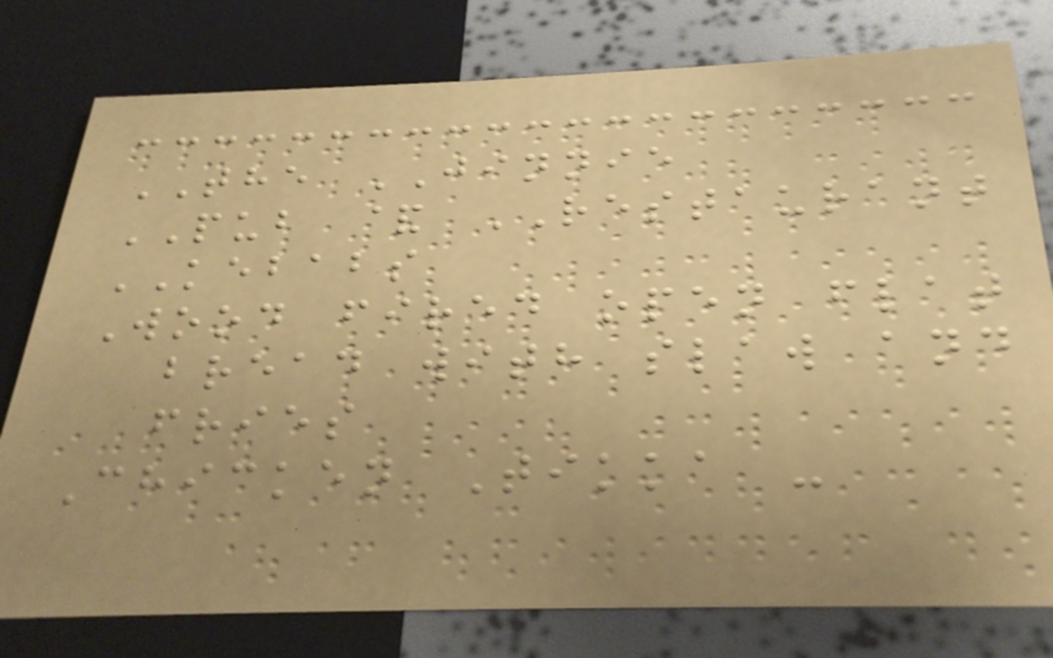THE JINNIE
PUB & RESTAURANT
KEBABS
Wood fired open flat
bread with slaw and
fries
Chicken Tikka -
